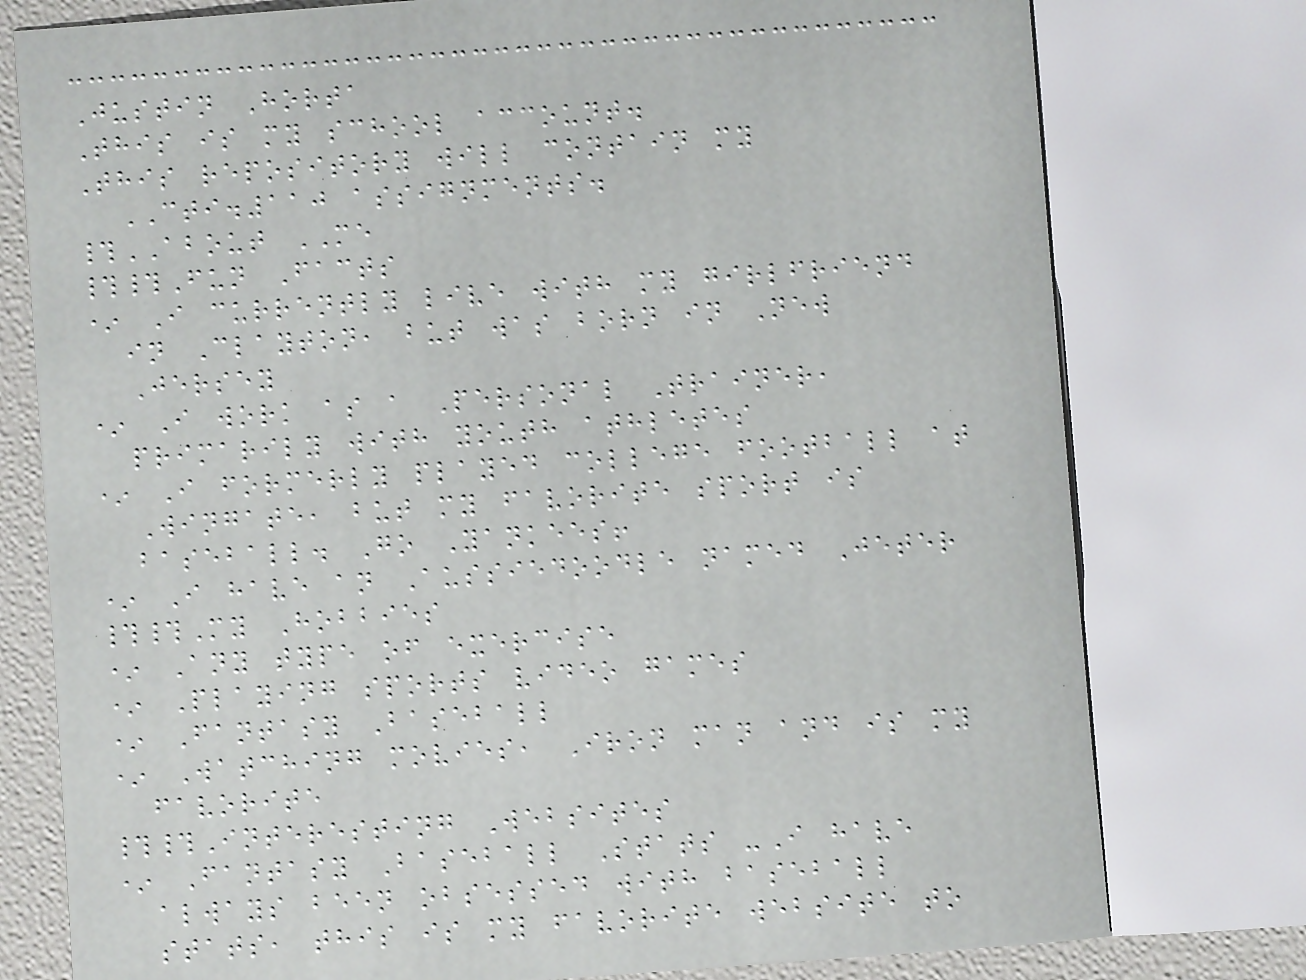Justin Horta
This is my school account.
This repository will contain my
CTI.110 assignments.
#ABOUT ME
##Fun Facts
* I currently live with my girlfriend
in Clayton, but was born in New
Jersey
* I work as a Personal Trainer,
primarily with youth athletes
* I formerly played college football at
Wingate, but my favorite sport is
baseball. Go Yankees!
* I have an Aussiedoodle named Jeter
##My Hobbies
* Any type of exercise
* Playing sports video games
* Fantasy Baseball
* Watching movies, Iron man and is my
favorite
##Interesting Websites
* Fantasy Baseball Stats -I have
always been obsessed with baseball
stats, this is my favorite website to
